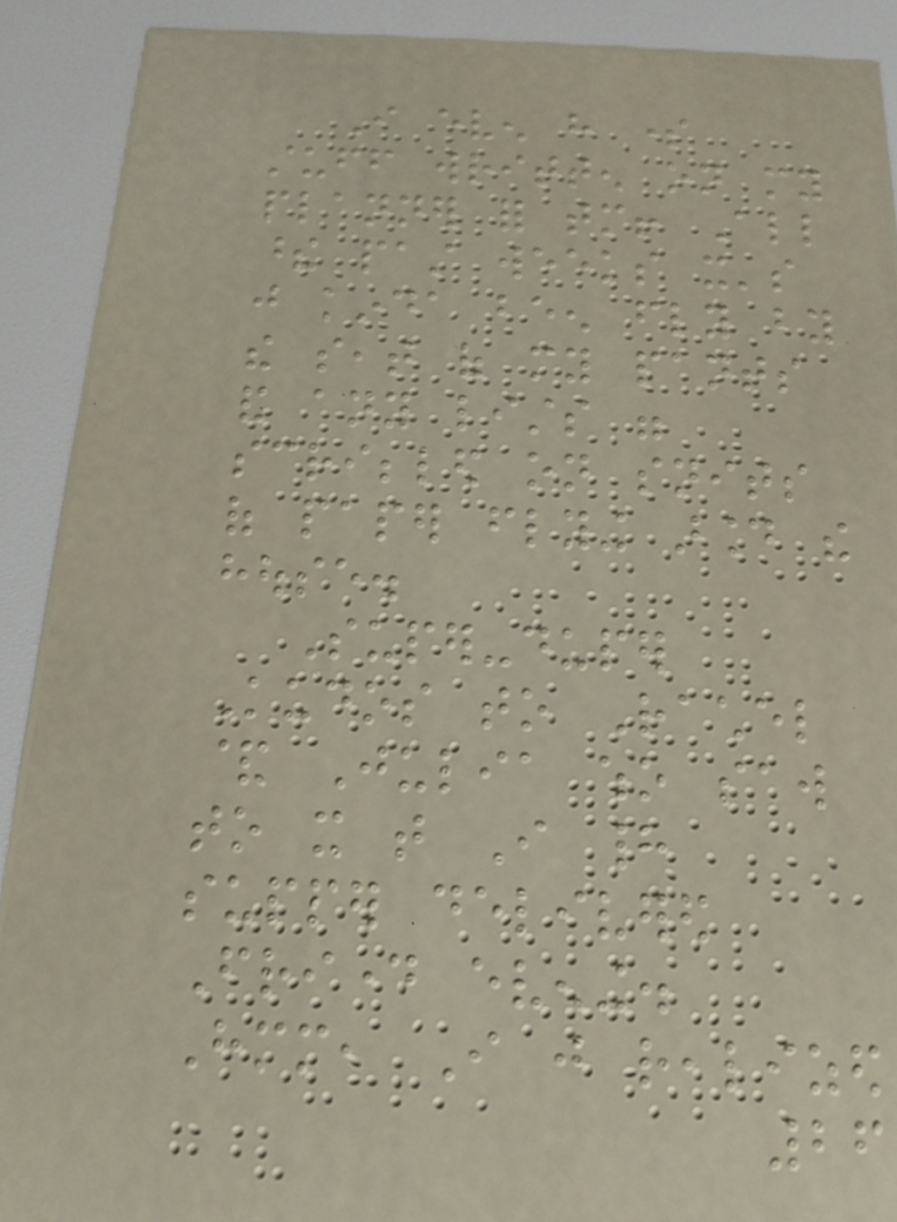I even have some
stuff written on my
planner for tomorrow! All
these past weeks it's
just kinda been fly by
the seat of my pants
and any lists were
scribbled on snits
of paper flying around the
house.
Super-duper
Kudos to Rachel
& Julia who saw
to it that I had
supper delivered
Friday evening.
Hmm, I just realized
26
